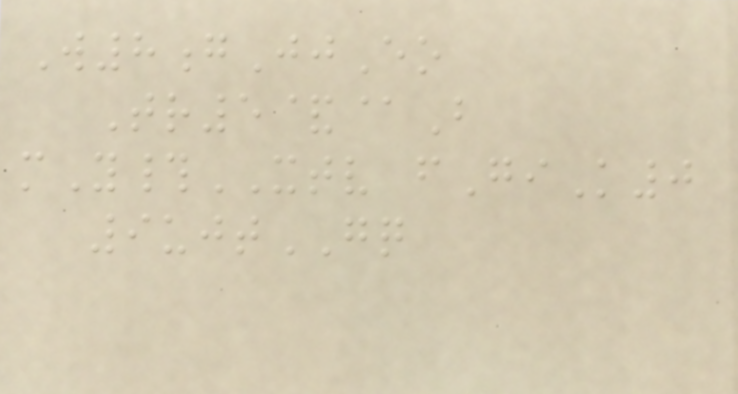W8gJjEo
Tr5&@B
mY#XTV fGiK0
9ujtGQ
